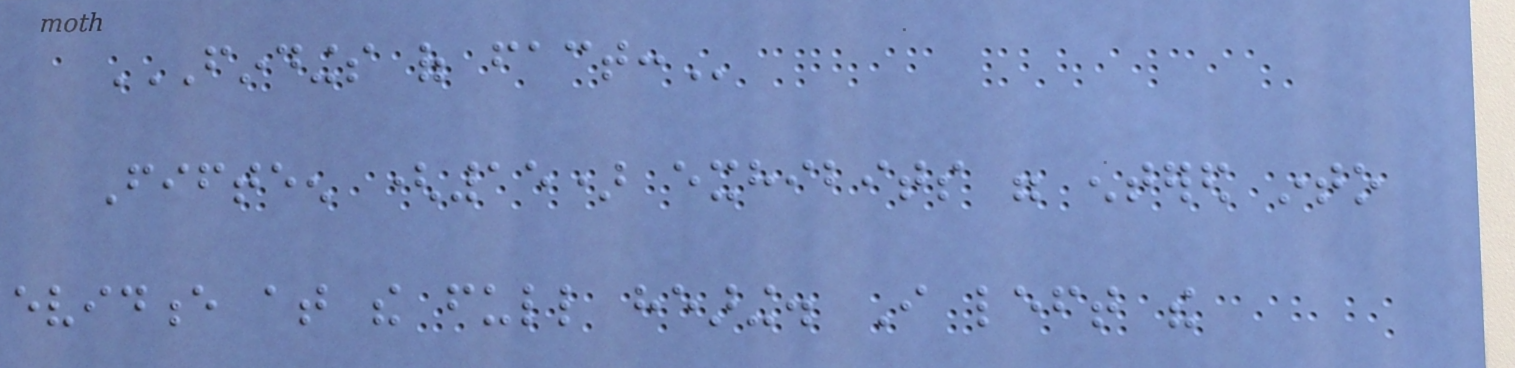FINDINGS OF FACT:
Fifteen (15) exhibits were entered into
evidence at the full hearing. I left the
